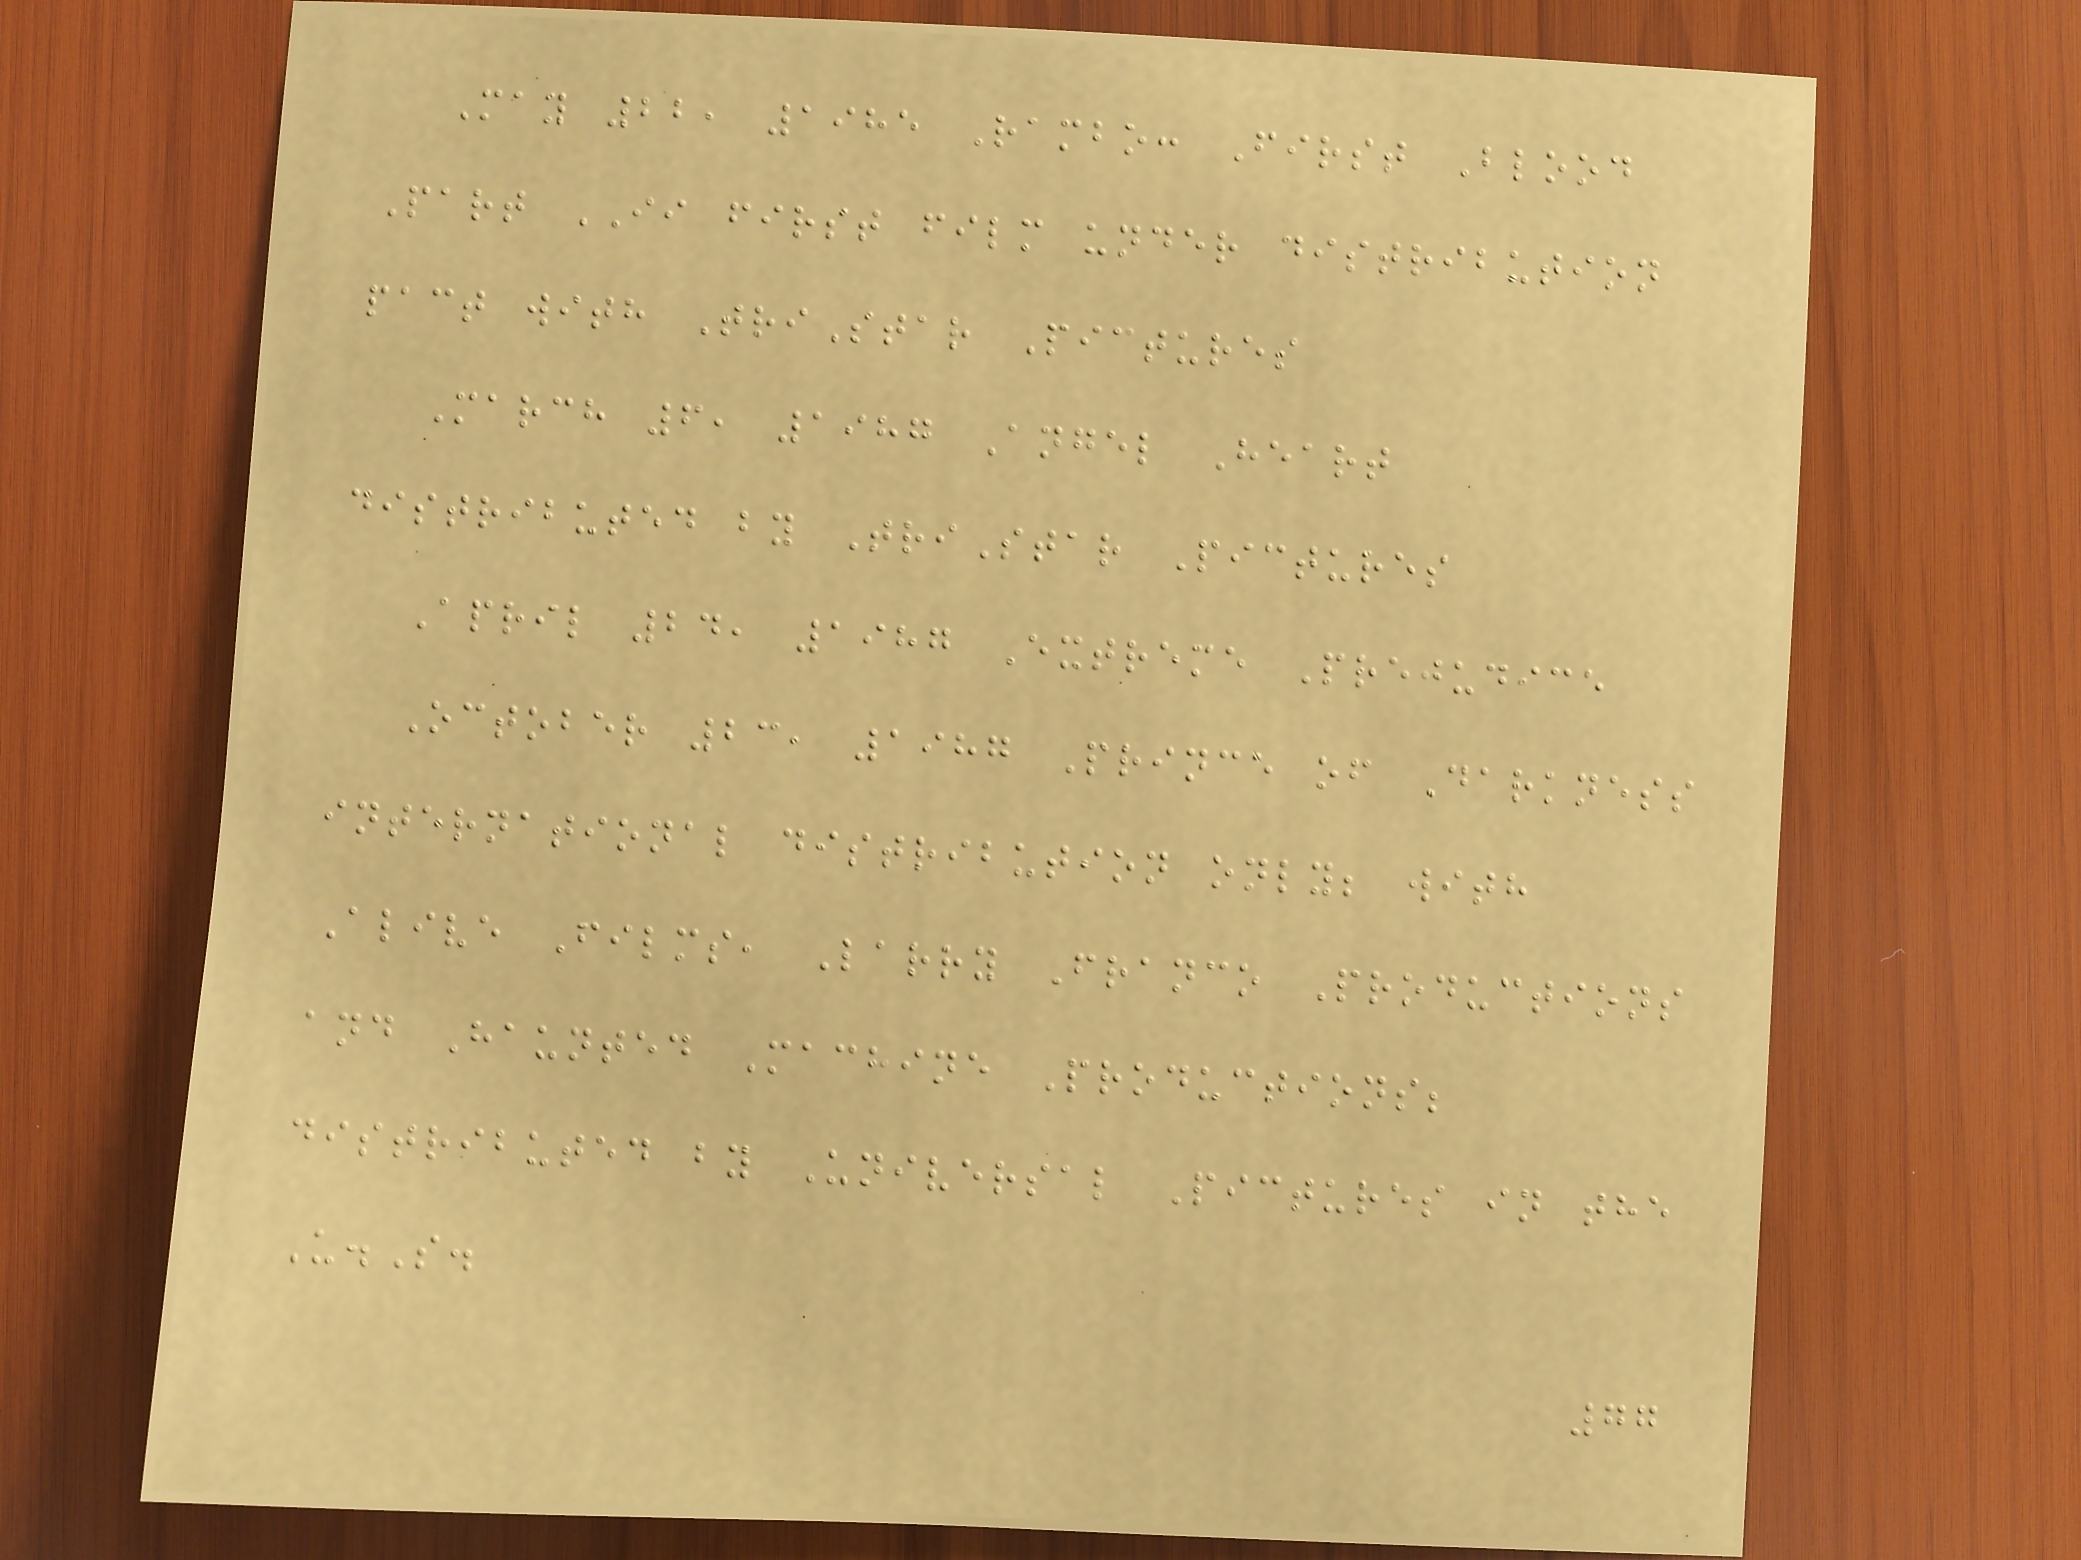May 22, 1985 Rambo: First Blood
Part II first film under distribution
pact with TriStar Pictures
March 6, 1987 Angel Heart
distributed by TriStar Pictures
April 24, 1987 Extreme Prejudice
October 23, 1987 Prince of Darkness
international distribution only; with
Alive Films, Larry Franco Productions
and Haunted Machine Productions;
distributed by Universal Pictures in the
U.S.
77
